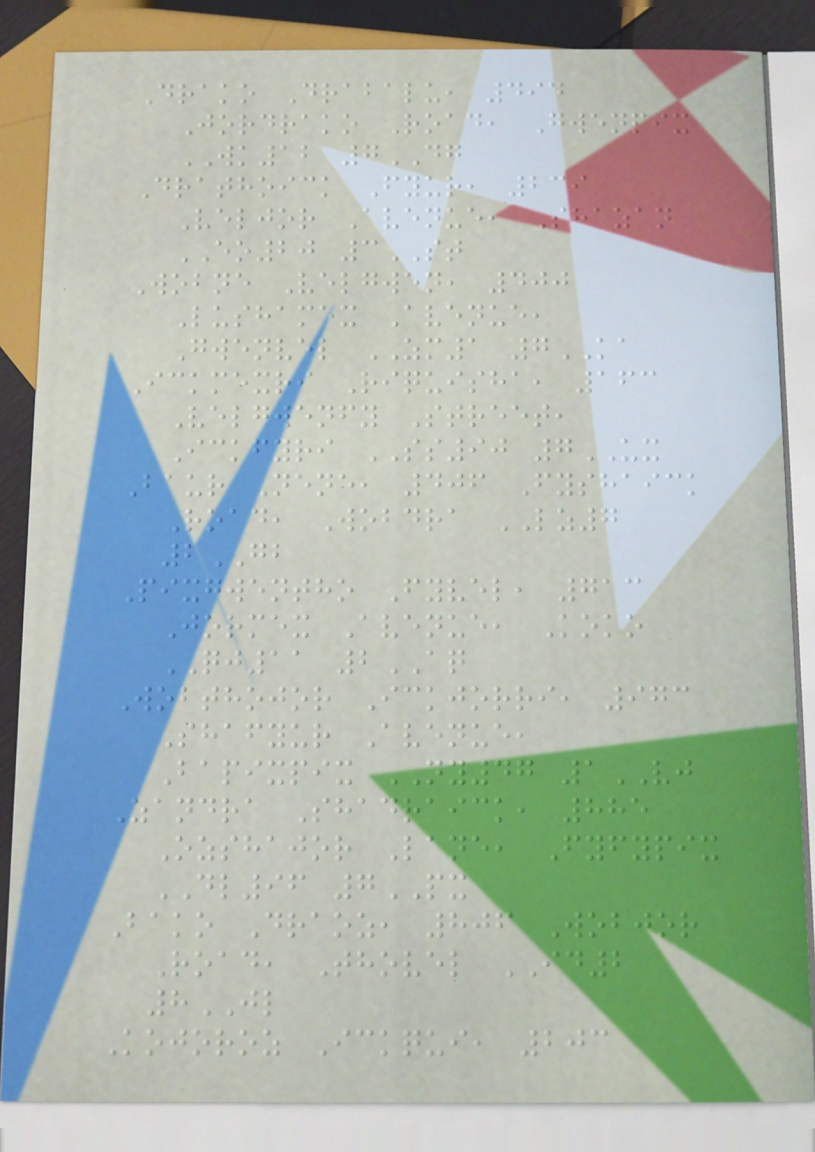Drako Drabalu, 494
Jordrako Road, Gwenpix
WK12 7DG
Drathoick Fyur, 239
Veljor Avenue, Shazan
EO20 3ST
Wobne Velgwen, 400
Lushamex Avenue,
Gwenvel ZM1 7KA
Ickmexri Riquisha, 163
Velgwenfy Street,
Ickfyri SS90 7UX
Baur Nene, 406 Fyshaick
Road, Wobdra LZ7
2GB
Pixgwentho Fyvel, 713
Jormex Avenue, Koko
QJ11 2AQ
Wobthojor Ickjorri, 973
Shafyur Avenue,
Bapixpix NY47 1VJ
Zandra Shadraick, 885
Ozshajor Lane, Fyfypix
DL96 7PX
Bako Draoz, 806 Wobjor
Road, Thovel ID2
8JL
Kojoroz Ickqui, 203
